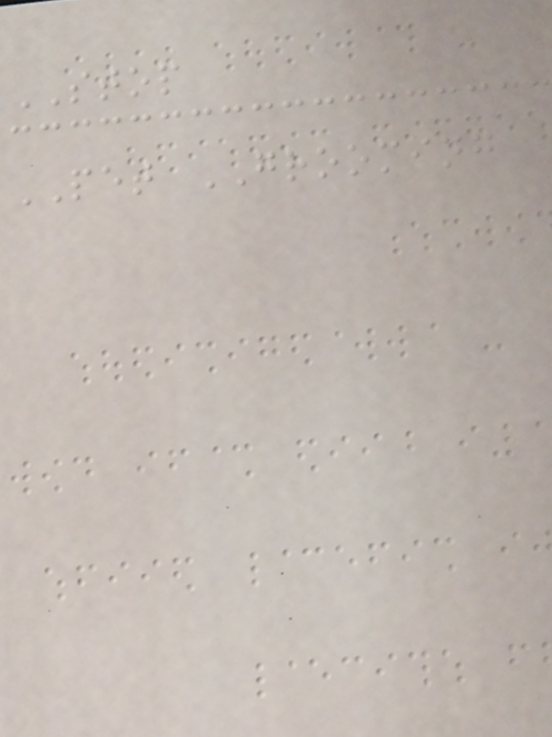STOP
PET GROOMING
